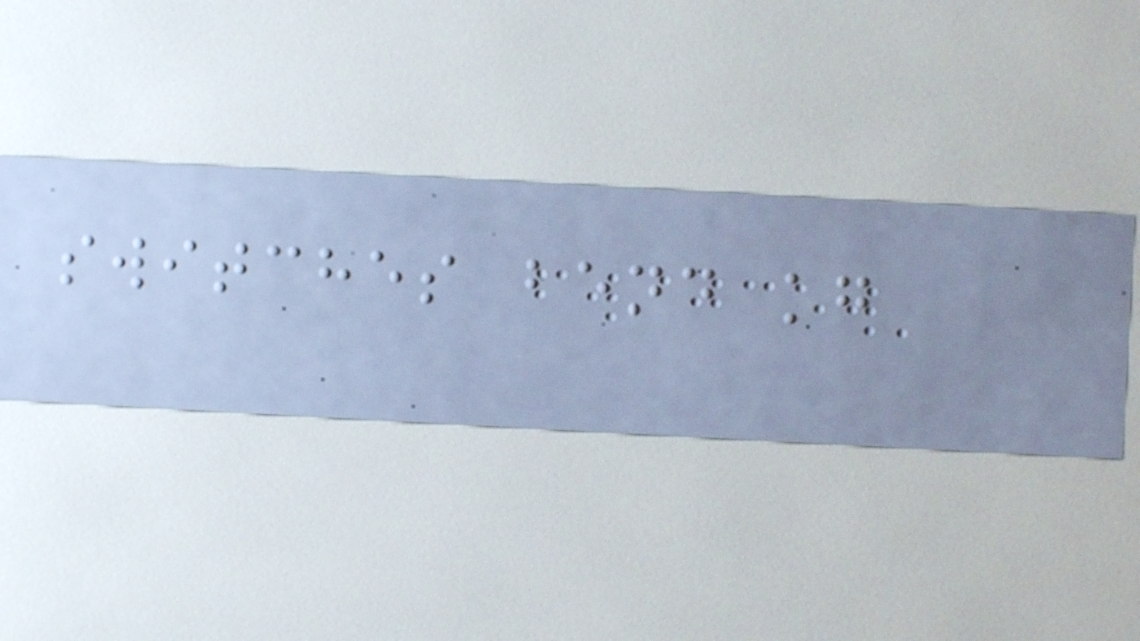switches bend kg
